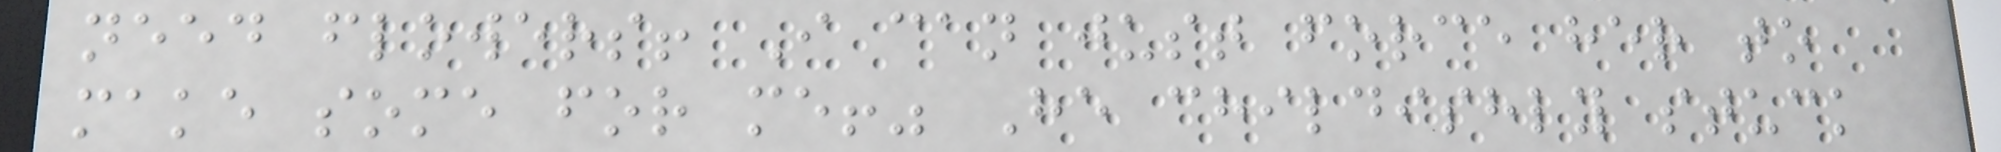need flowers! I can just force her to
make some for me!" He childishly stuck
